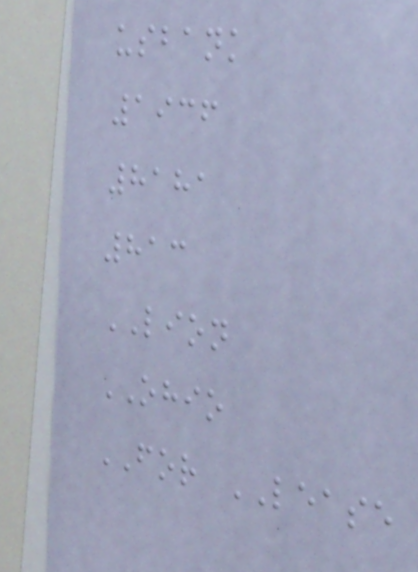usbank
1936
8181
813
LION
OHIO
FOR LEASE
